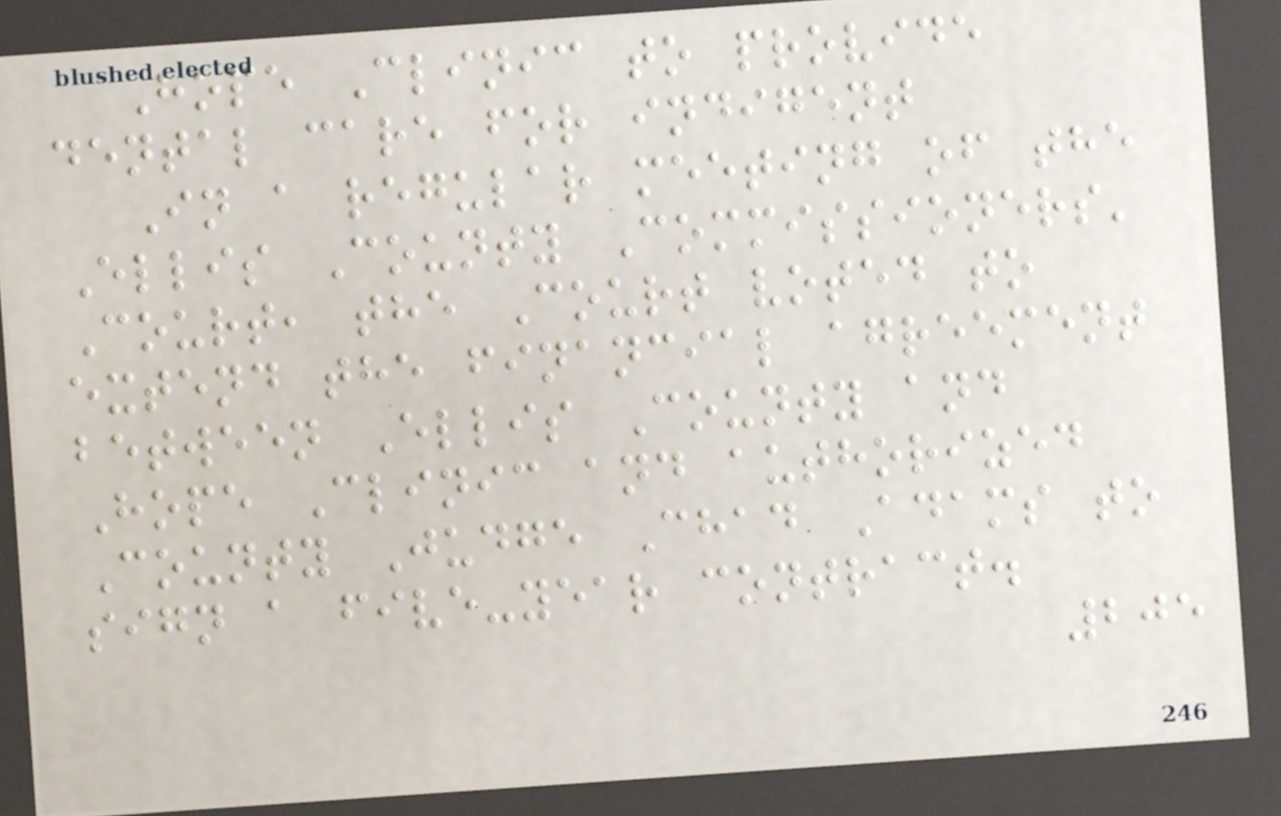Hope Clinic to provide
dental care for indigent
In a regular meeting of the
Ellis County Commissioners'
Court, the Court voted to
extend the financial agreement
between Ellis County and
Hope Clinic and authorized
County Judge Chad Adams to
sign a five-year contract.
205
